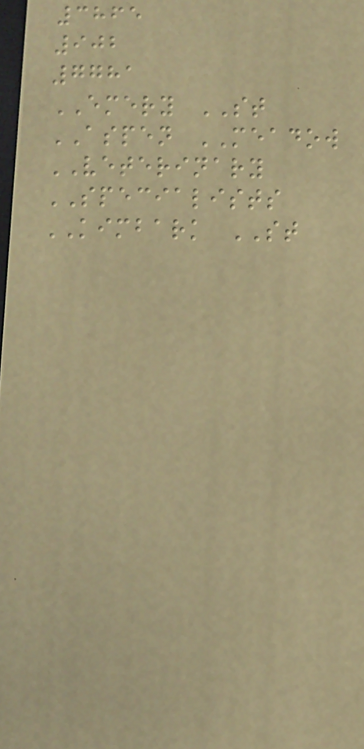3865
902
7781
EMERY ST
ASPEN MEADOW
VETERINARY
SPECIALISTS
KIMBARK ST
